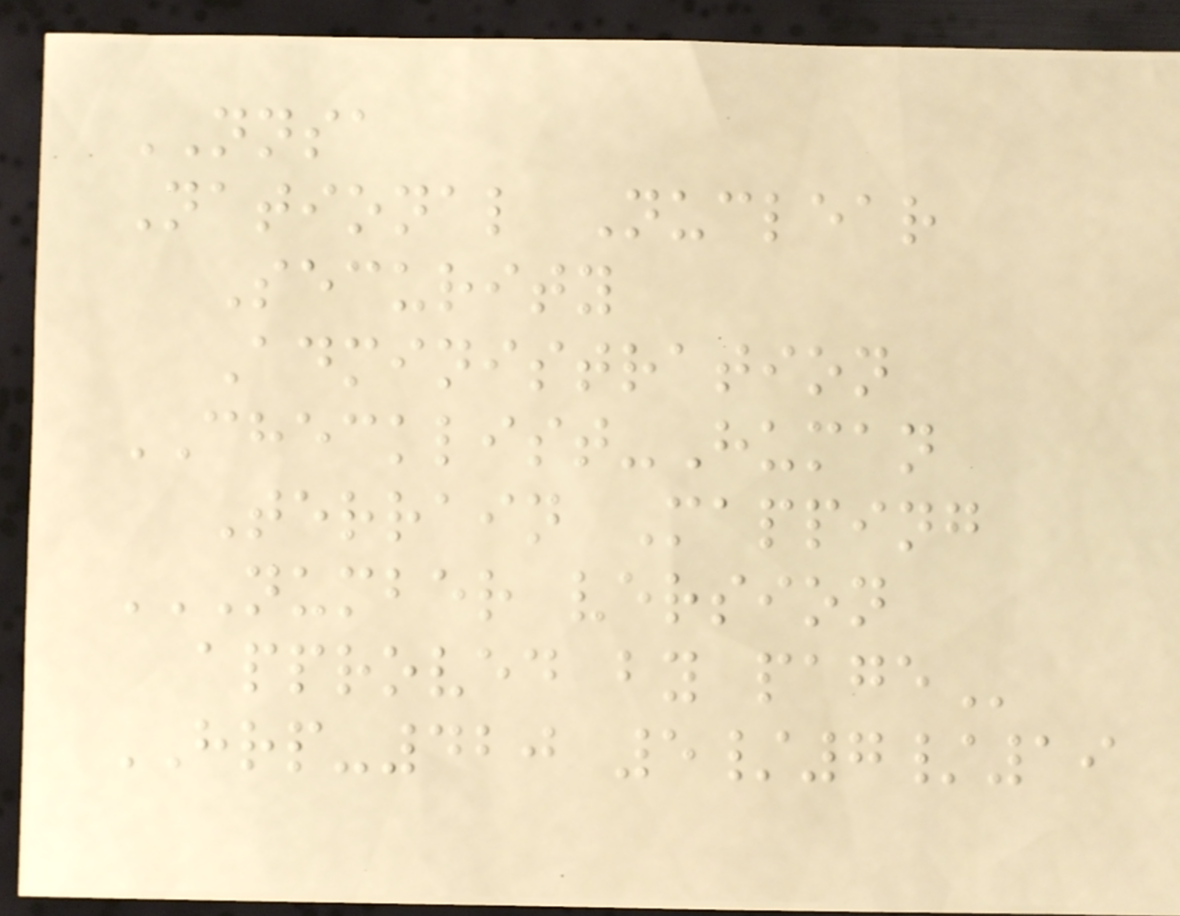NNSA
National Nuclear
Security
Administration
CHECKLIST-Human
Terrain Mapping
NUMBER VERSION
APPROVED BY PAGE
HRP-420 5/7/19
